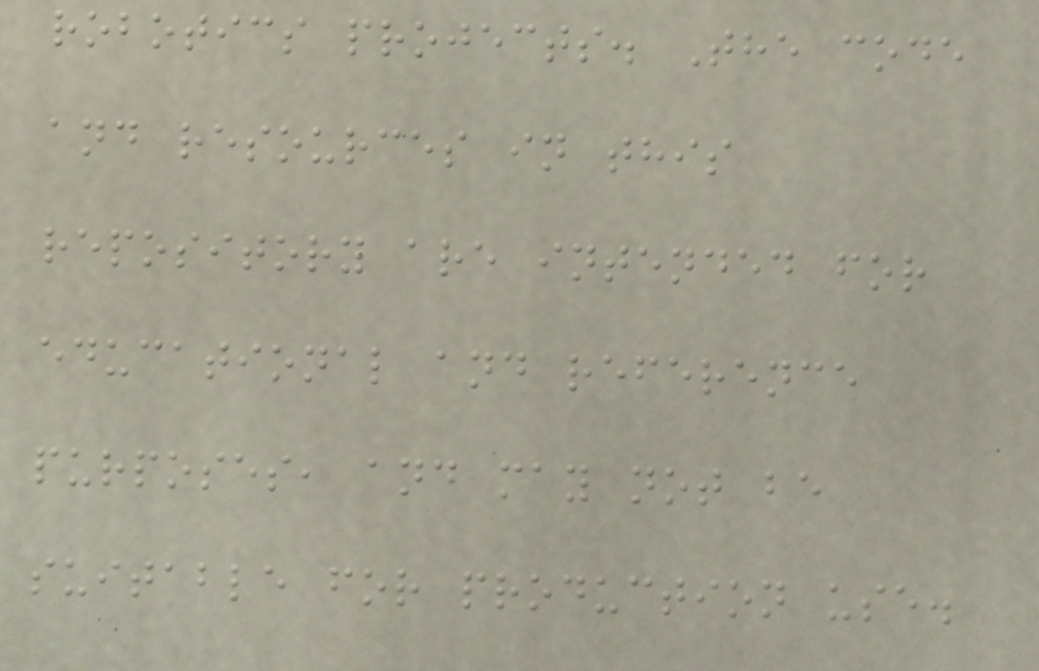robotics projects. The code
and resources in this
repository are intended for
educational and reference
purposes, and may not be
suitable for production use.
